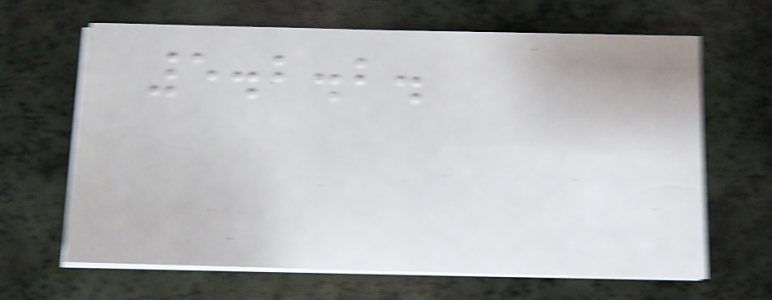5.2.2.
